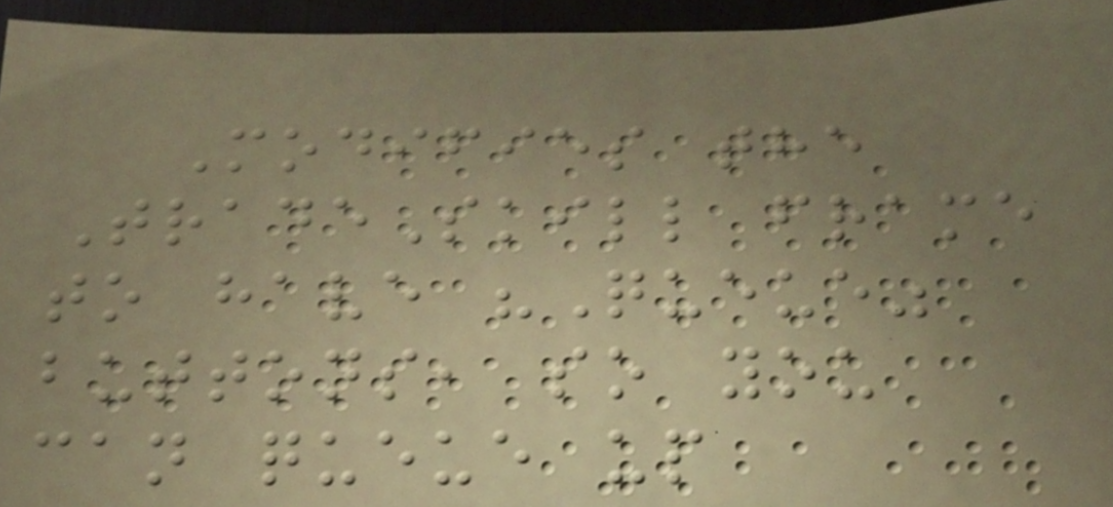Modifies the
TradeSkill frame
to have "Queue"
buttons, so you
can queue up
